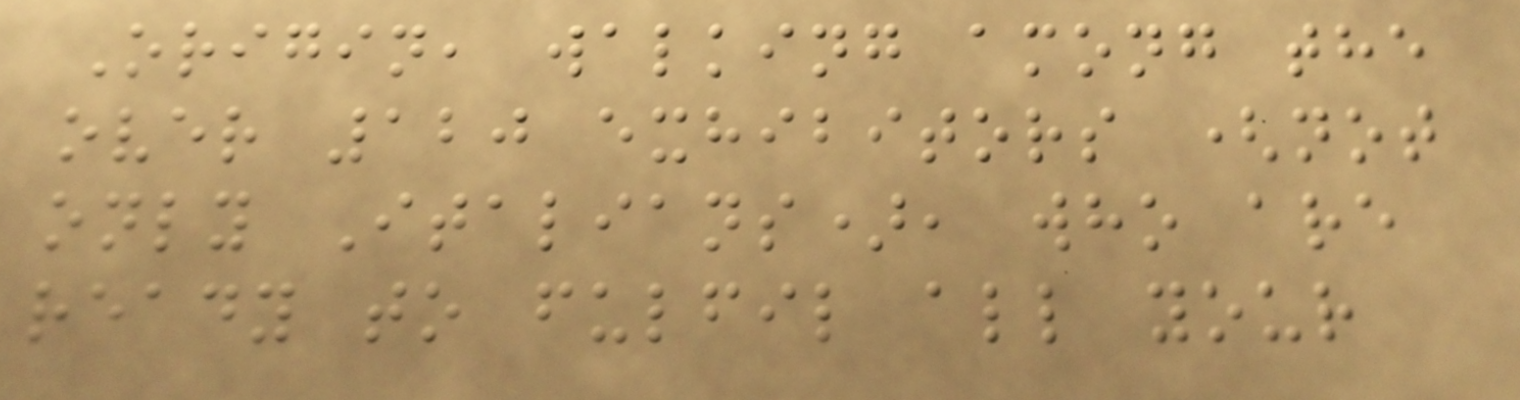Origin, walking among the
over 120 exhibitors (not
only Italians), who are
ready to fulfil all your
